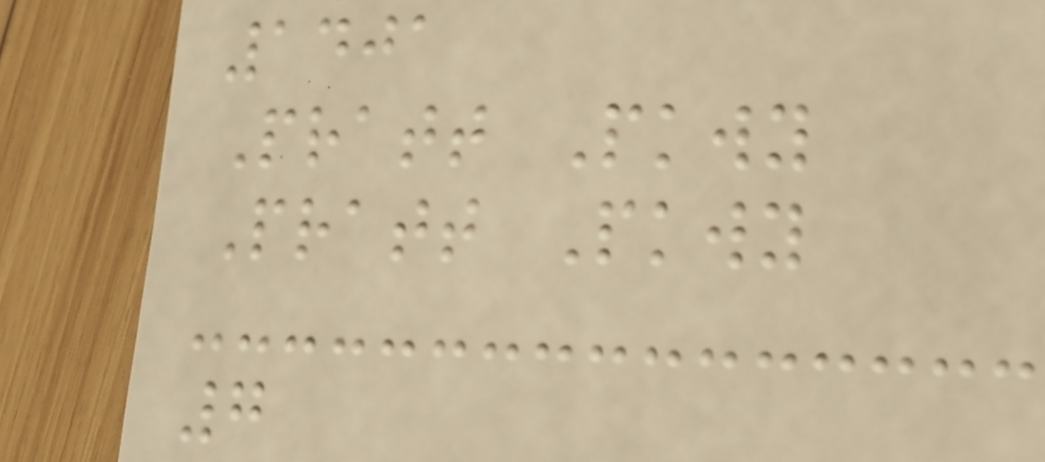1401
Pratt Pkwy
Pratt Pkwy
7
